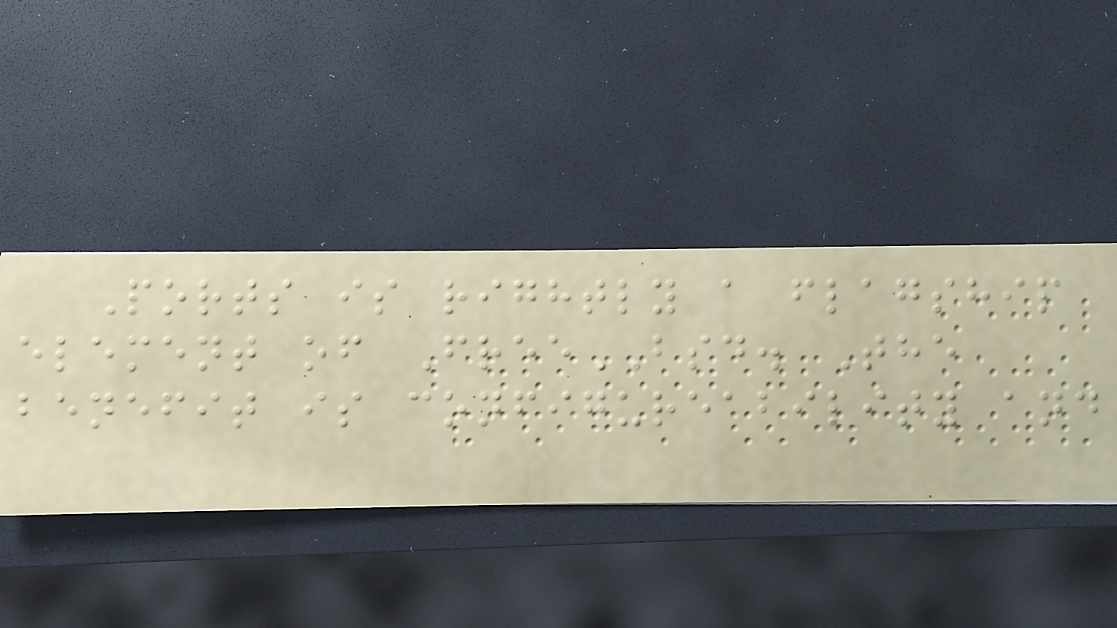Ports is rightly a flagship
element of FreeBSD. The
benefit is configureability and
